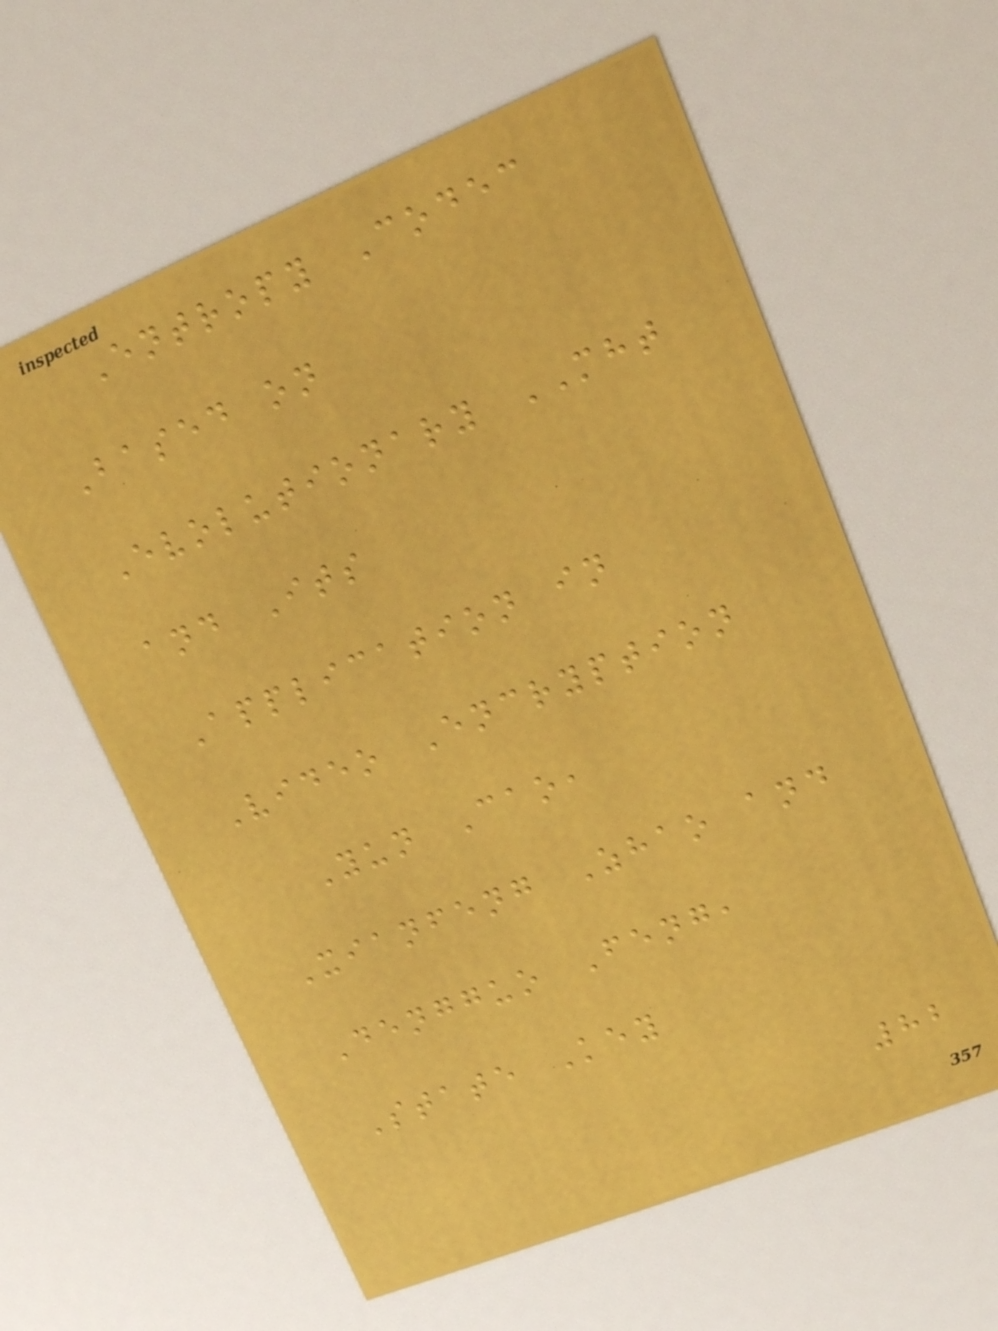Entropy Codec
Based on
Evolutionary MHT
and Its
Application in
Video Encryption
Yun Cao,
Xianfeng Zhao and
Dengguo Feng,
State Key
82
